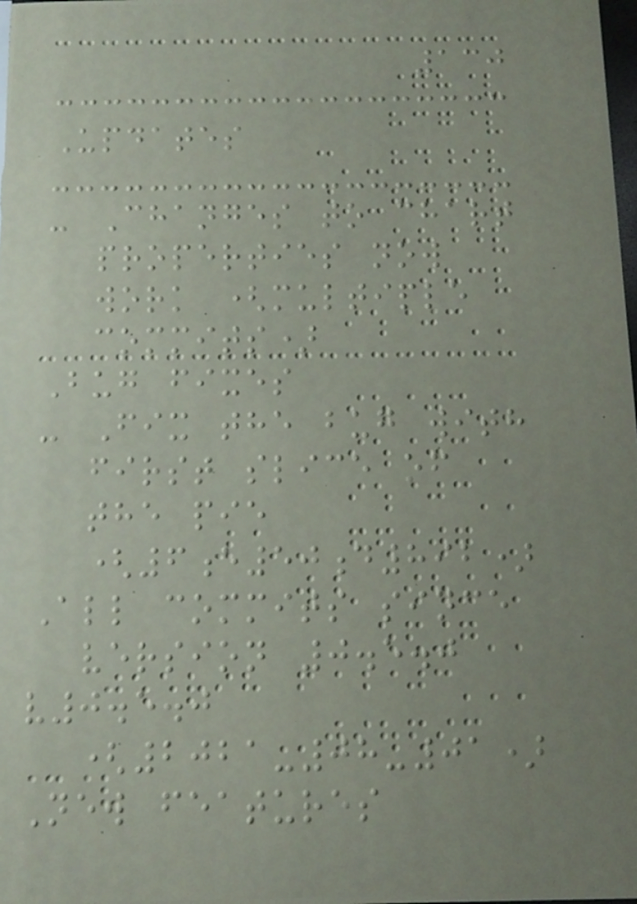130
Updates
- Changes to chart
properties now
work (multiple
commits)
Bug fixes
- Fix the bug with
first slice of
the pie
(6e50d892)
All commits since
version 0.5.0
v0.5.0
(2021-08-01)
New features
